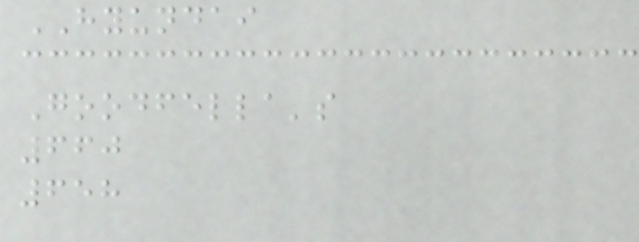HYUNDAI
Goodfella's
660
658
